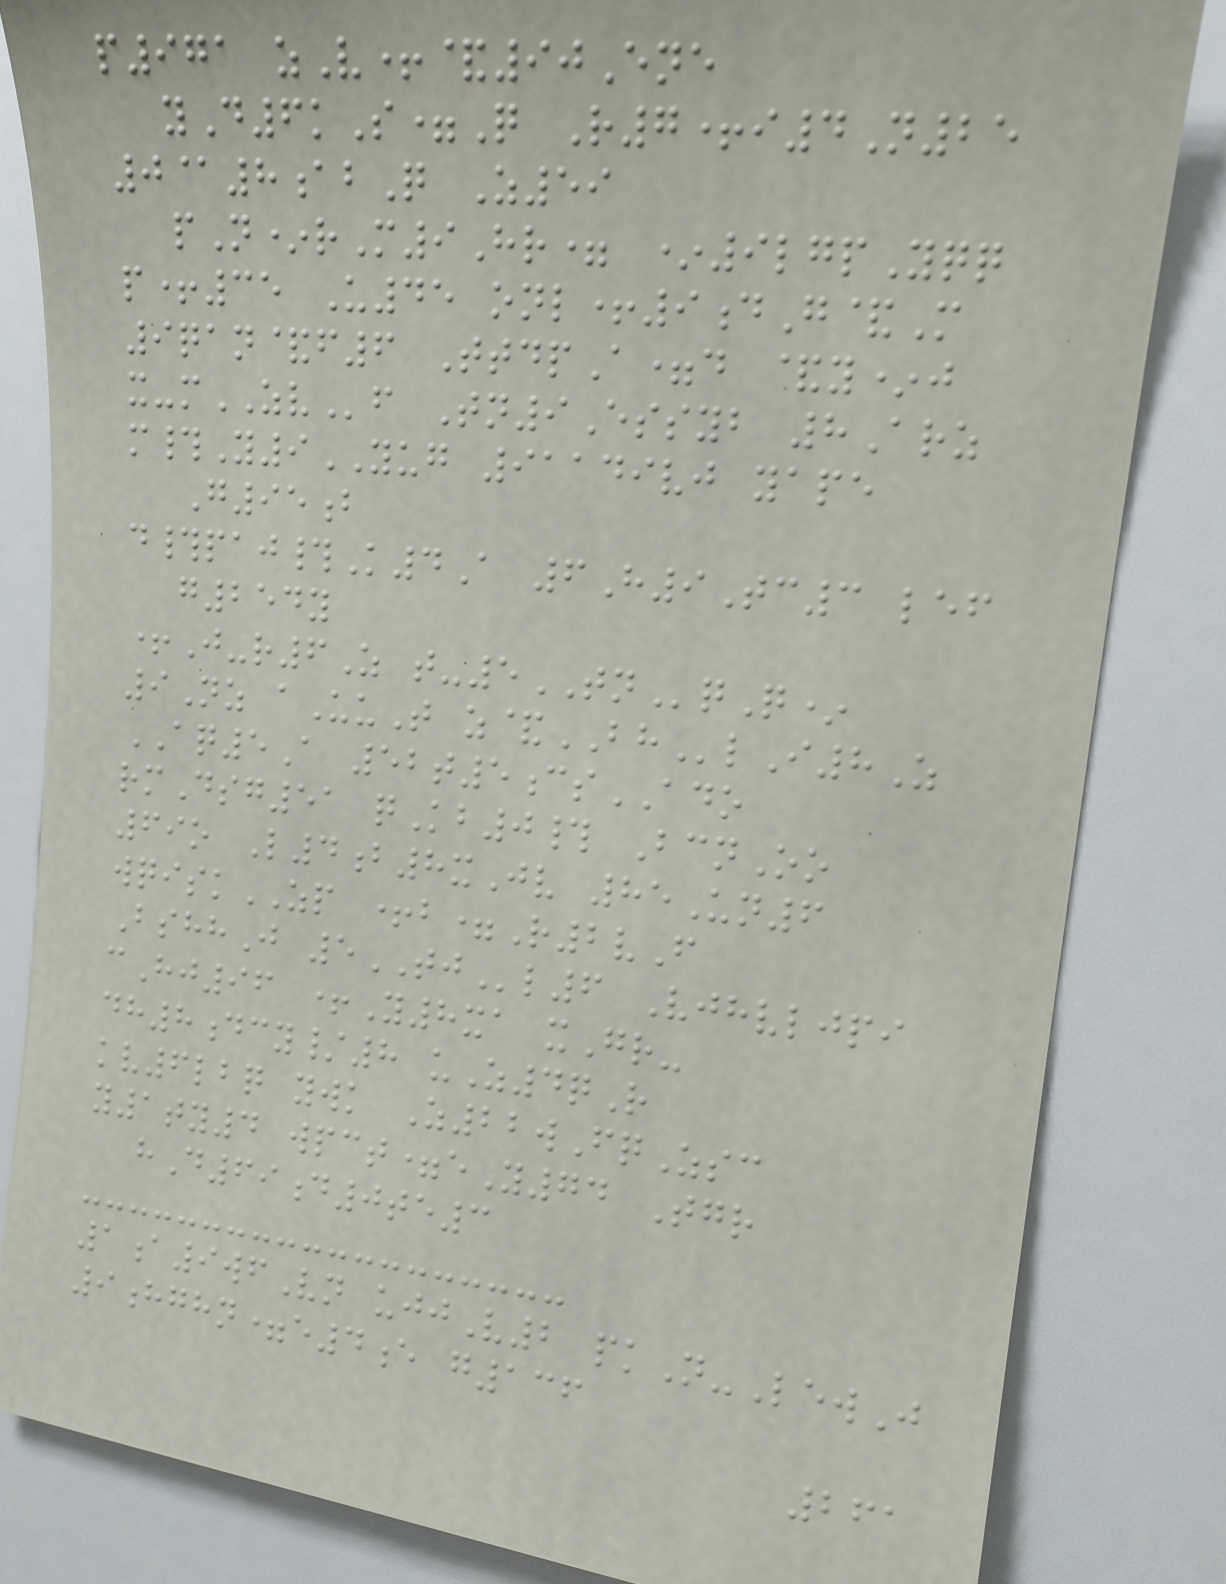p971 zV+&90Ene
yD6kS=Q R7+i4N25
0@8abQ Z59
pN*rM9Hr= *9lgpYqq
p+35 U45 onl+9dG&M
9qan&f6 TtdpA=d &y*j
x-mZVf Tn9Essyb 8Arz
m#Y9YUG 91149vj yape
G95b
d#paj#K4A 6H9Tc3 lef
g254y
+J-r6Z t-5TNqQ*
9Nz aUuT z&BHlI8Z
AQ5A 52t5csADO
rmDsg51 qKb0# BcnOo
69o L4b8xJv 85Un6
wqiskZP +b=R2vF
BshhJ 5TJl6 Vjhvljpi
cHj96 +Y8xa xGr-
dh8dcy/8 uZ4qR
kv6lbq ywk Z22wFqZsc
y1ty4 wpct=eY74 Tgr
hD69d0te3
1a9wfVn ujjV2 pkN-LewJ
9hghn=e4e g136
261
